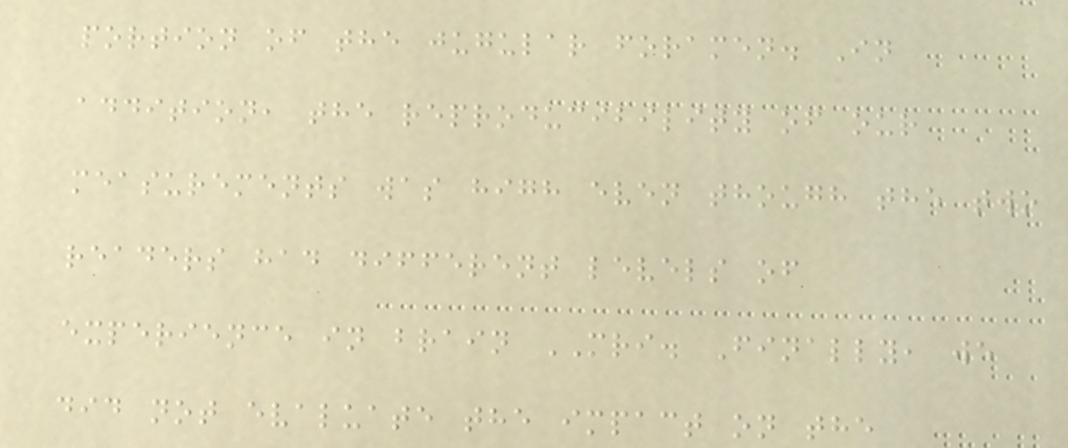portion of the jugular foramen. In
addition, the reproducibility of our
measurements was high even though the two
readers had different levels of
experience in brain MRI. Finally, we
did not evaluate the impact on the
